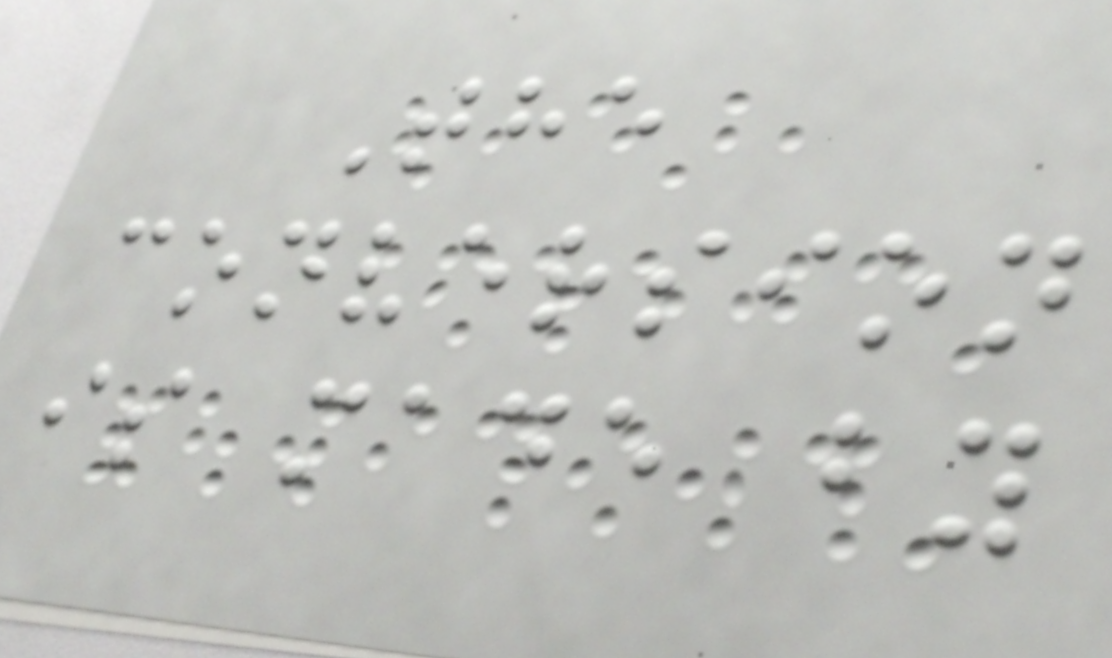The
conversion
is made by
